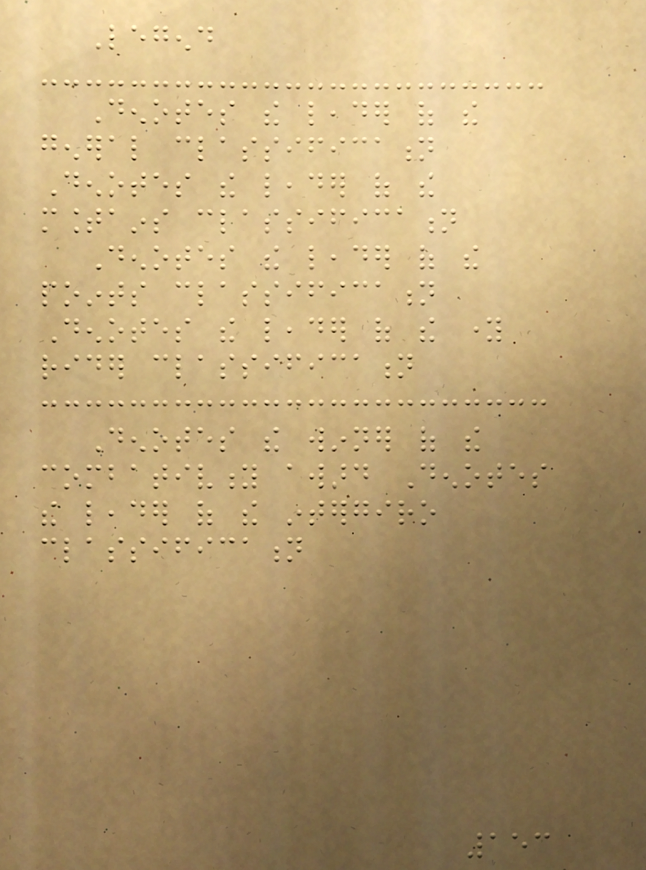Legend
Denotes the leader of the
general classification
Denotes the leader of the
mountains classification
Denotes the leader of the
points classification
Denotes the leader of the young
rider classification
Denotes the winner of the
combativity award Denotes
the leader of the intergiro
classification
153
